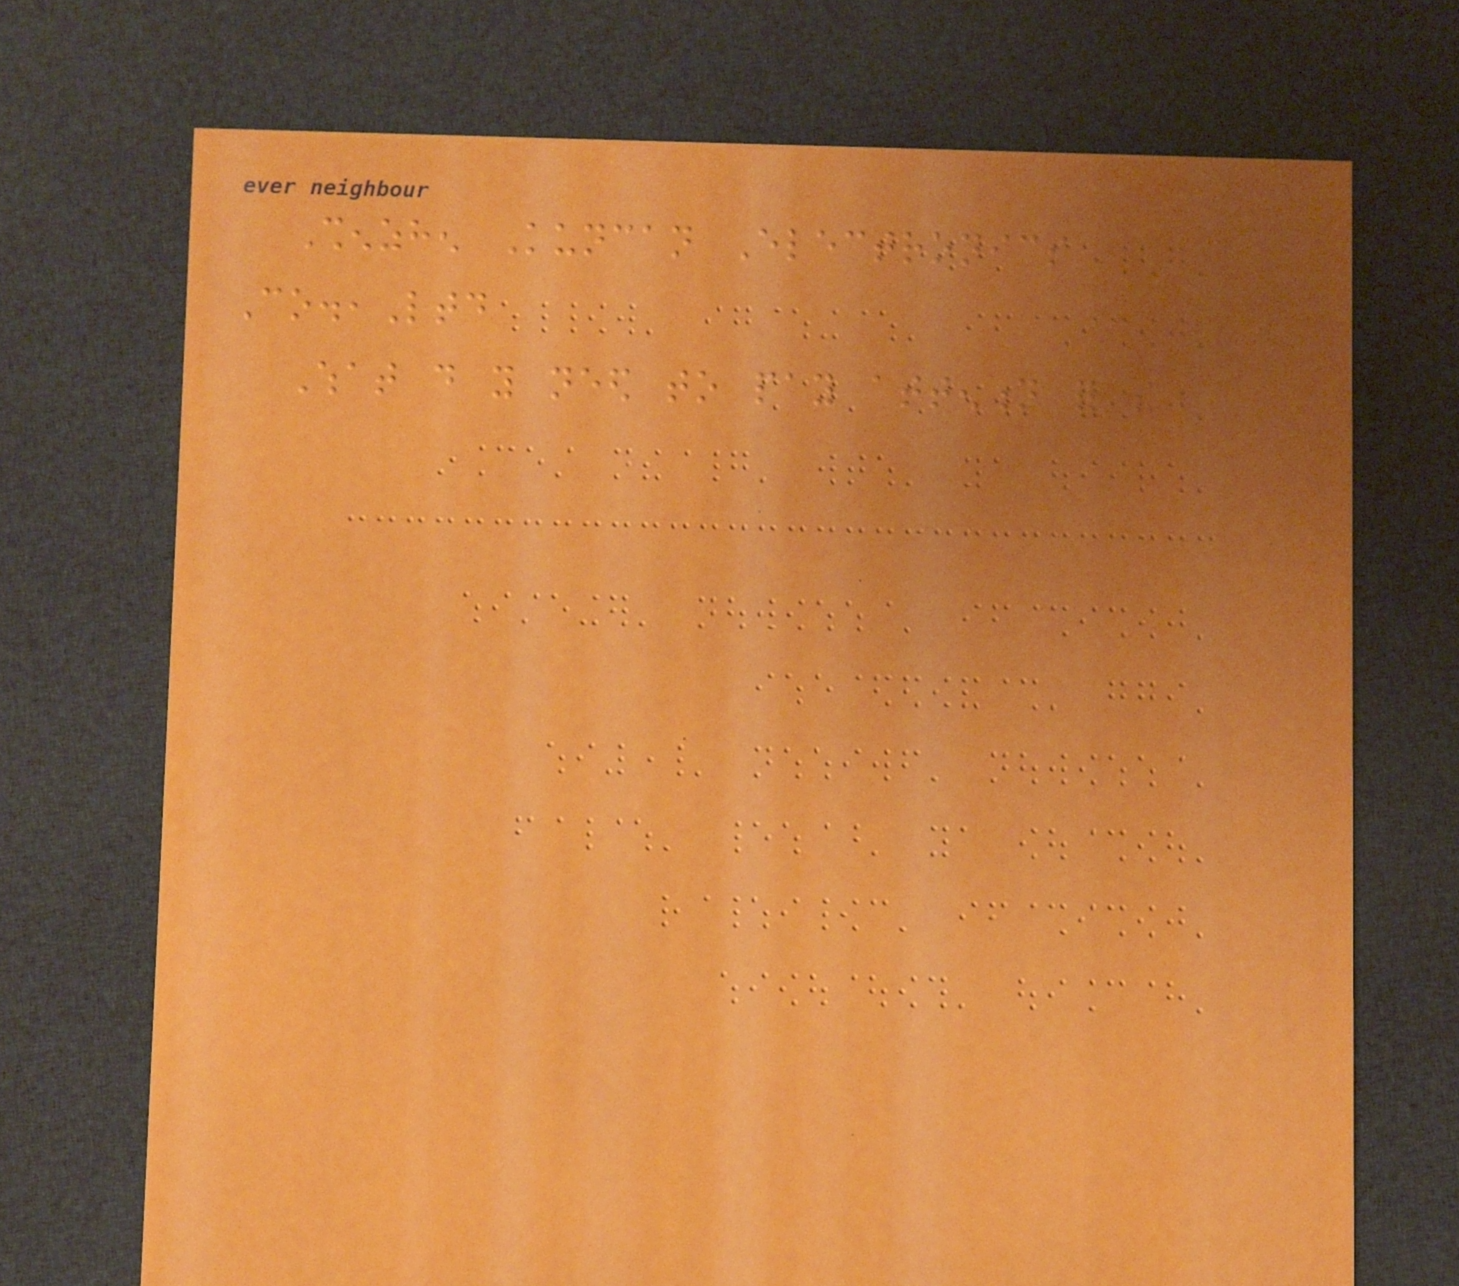Shenzhen Kuncan Electronics
Co.,Ltd
What do you need to pay attention for the
